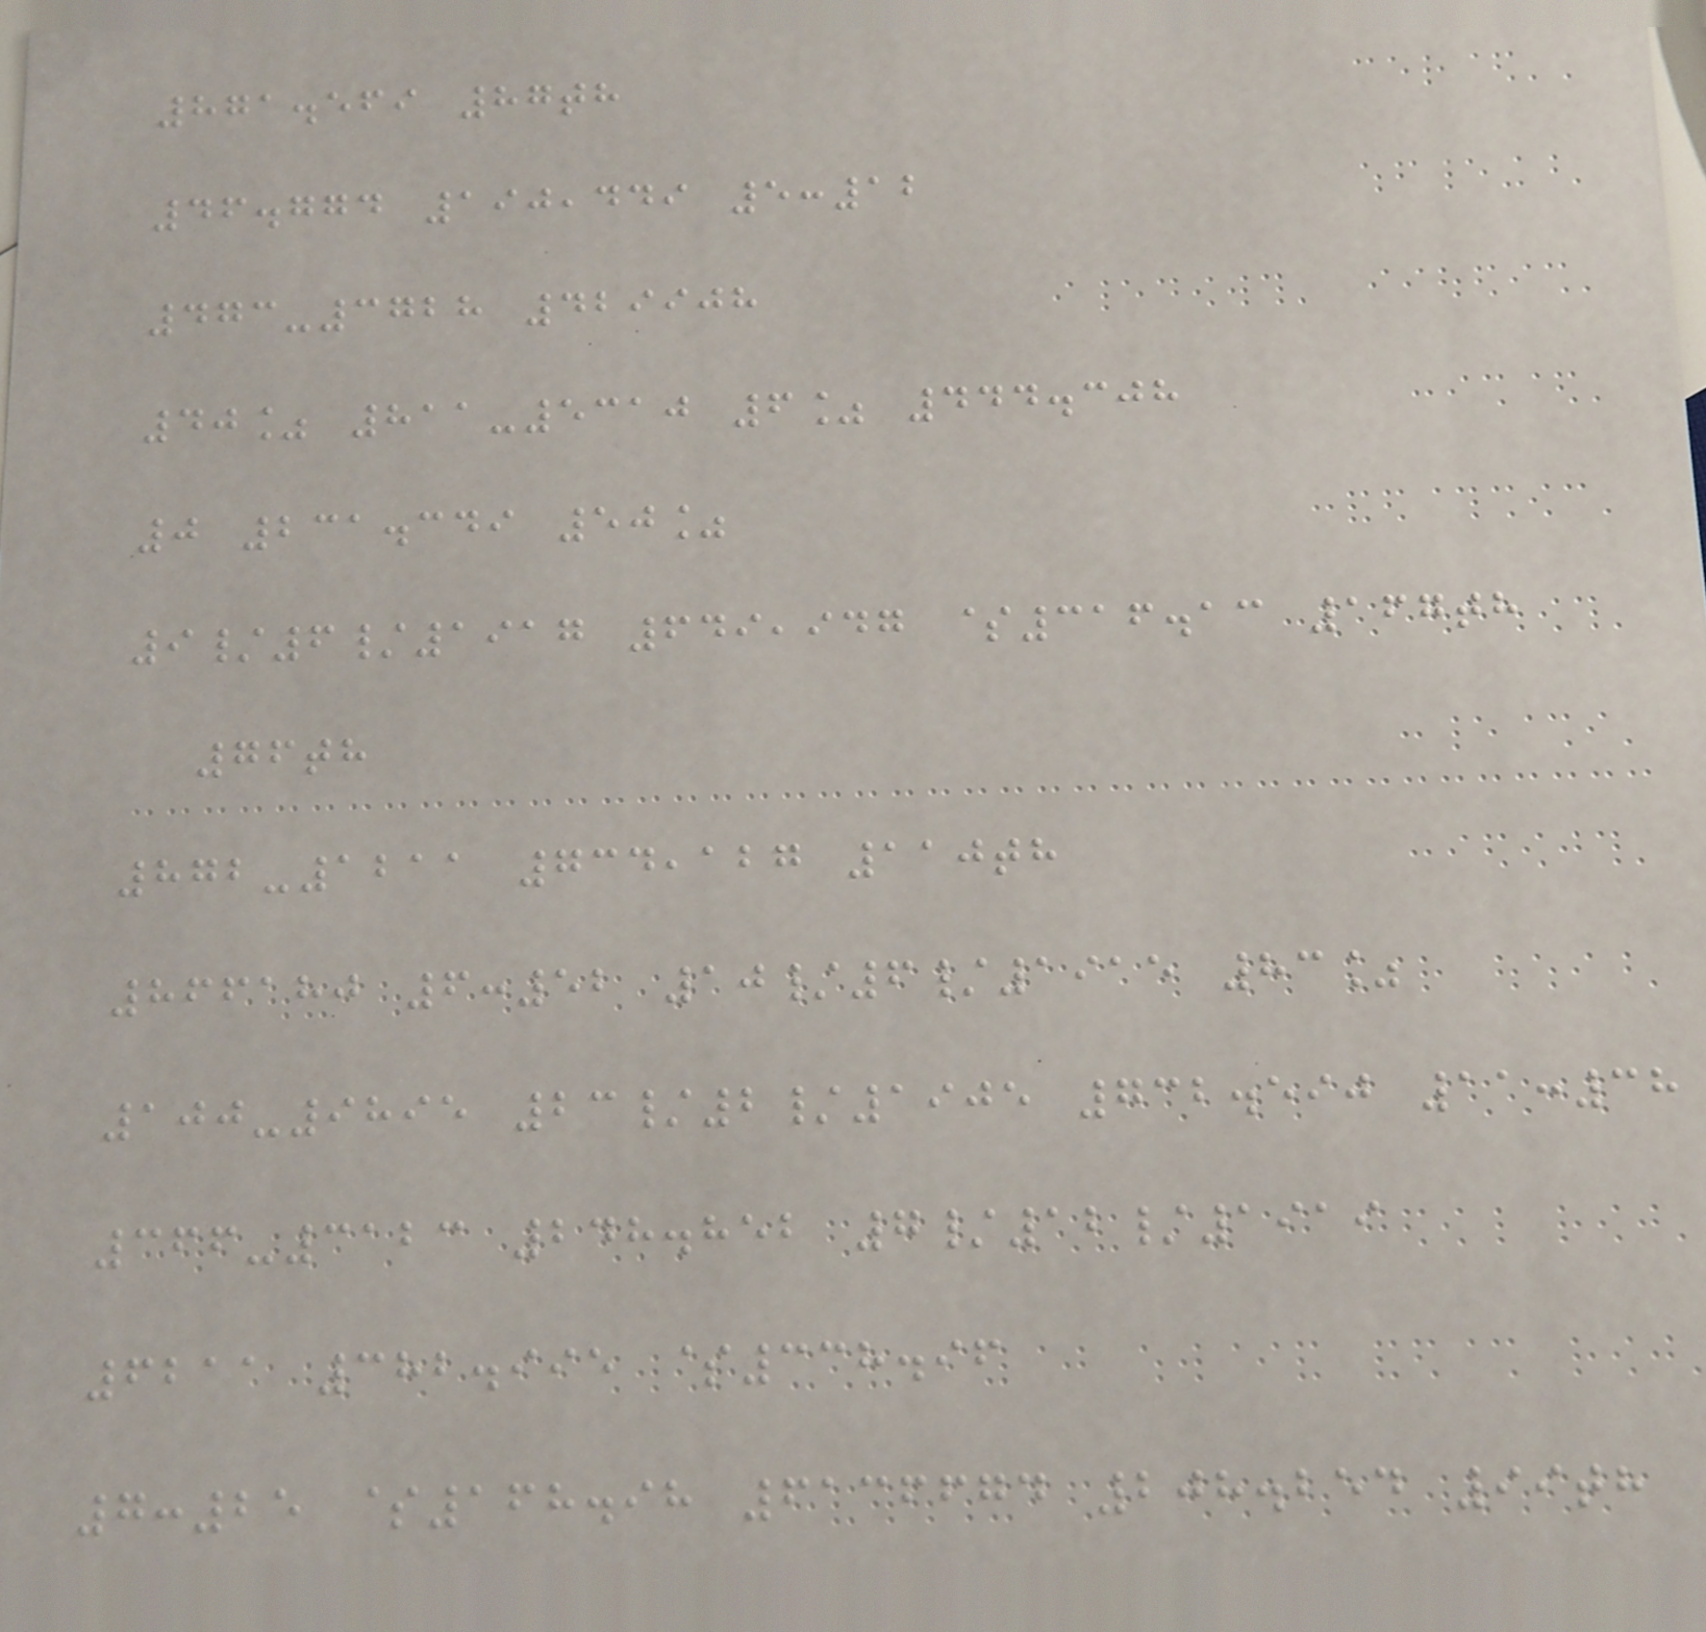871.569 87th
46.774 190,449 5:12
473-3728 429908
40% 811-5310 6% 444.308
0 231.349 50%
9/6/1917 649,947 $316.13 167th
76th
872-1211 734,127 110th
866180 6:52 10/6/1915 83%
100-9895 23/2/1905 732.590 11:38
366-3123 248.852 7/12/1919
6211 382.995 $338.96
7:25 $168.98 6136674 208.254 99th
